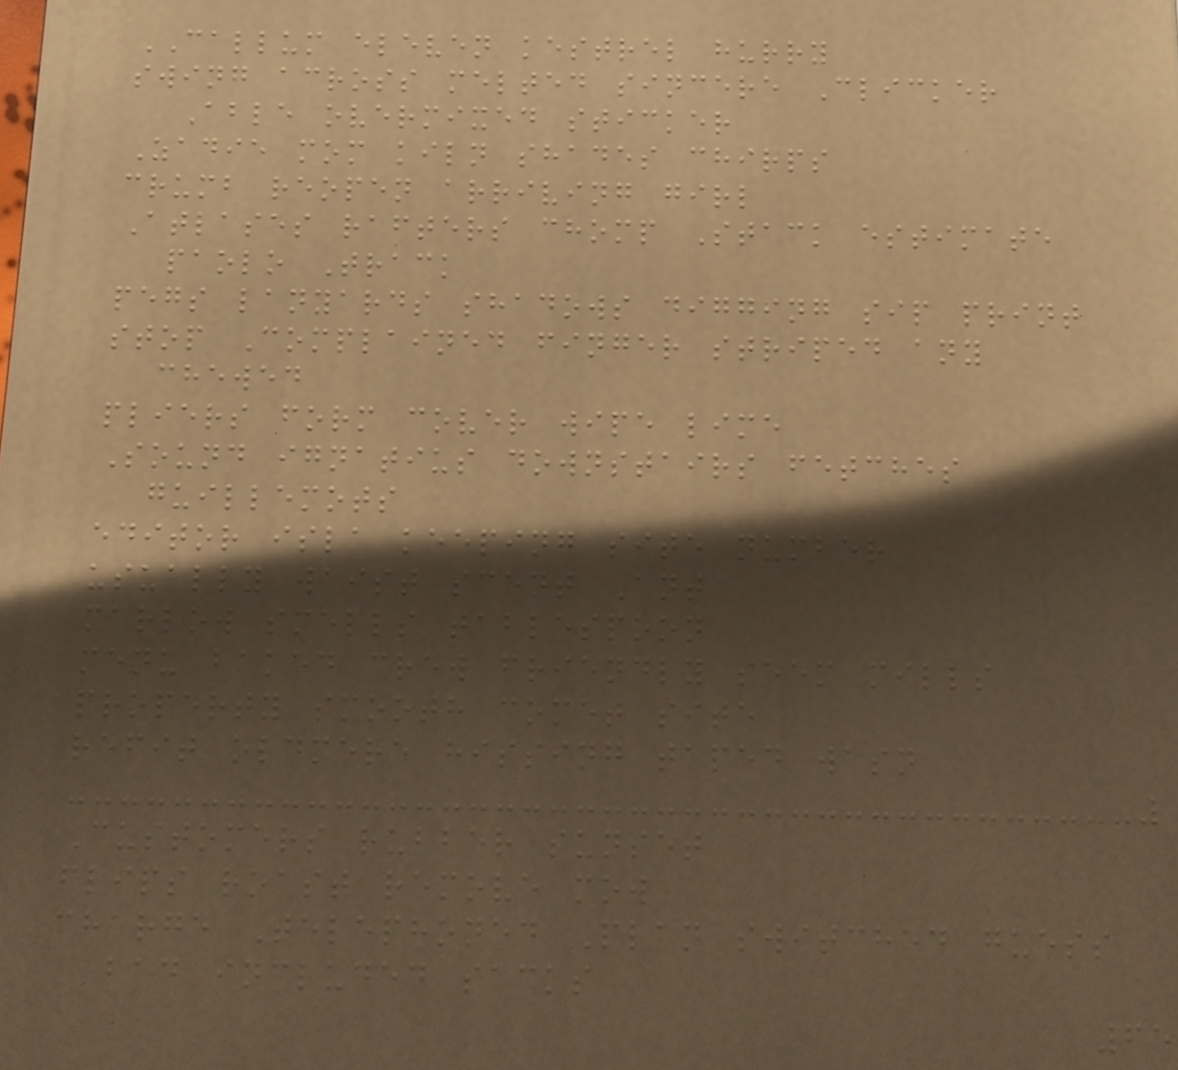CALLUM eleven kestrel hurry
swing across melted sincere Clicker
Able overmixed sticker
Zadie mom kiln shades chirps
crumb reopen arriving girl
Atlases rafters chomp Stack estimate
paolo Track
pegs lanyards shadows digging sip print
stop Complained finger striped any
chewed
pliers form cover wipe lime
Sound ignatius downstairs fetches
guillemots
editor isla keeping site number
usually waist scent Ant
marlow smells tablespoon
menu baked crew friendly seem mills
property smooth comet site
refit oldmere hissing taped wasn
Customers rubber sunset
flips roast remove mow
charge Telephoned Plan switched guess
bad included sacks
65
